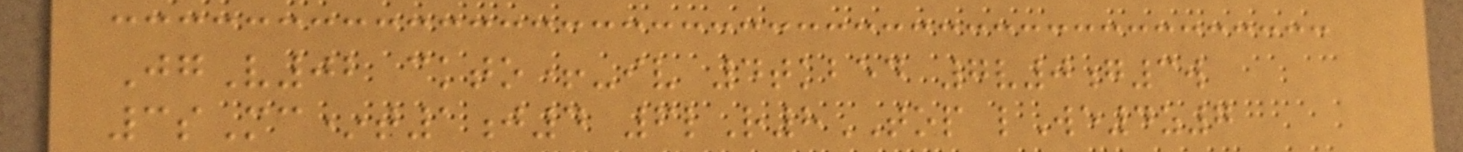JgV02 ckto+-iv 4tkbed 7v0g3w
3sMc*t1j4 6lR8TOP lWe4z7
